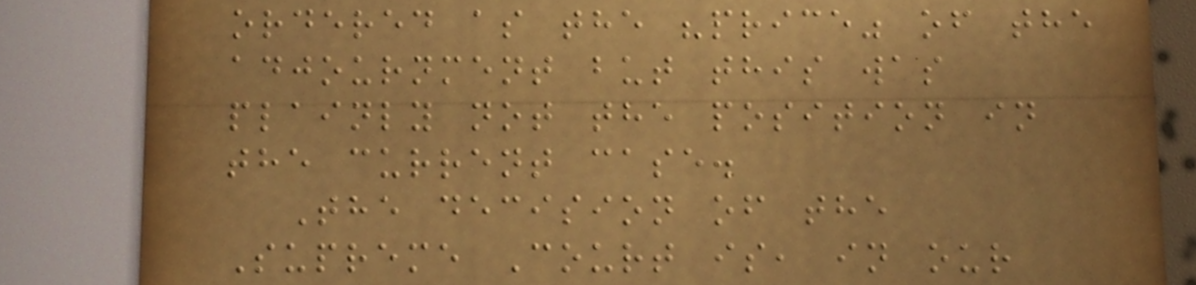ordered as the "price" of the
adjournment but this was
plainly not the position in
the current case.
The decision of the
Supreme Court is, in our
